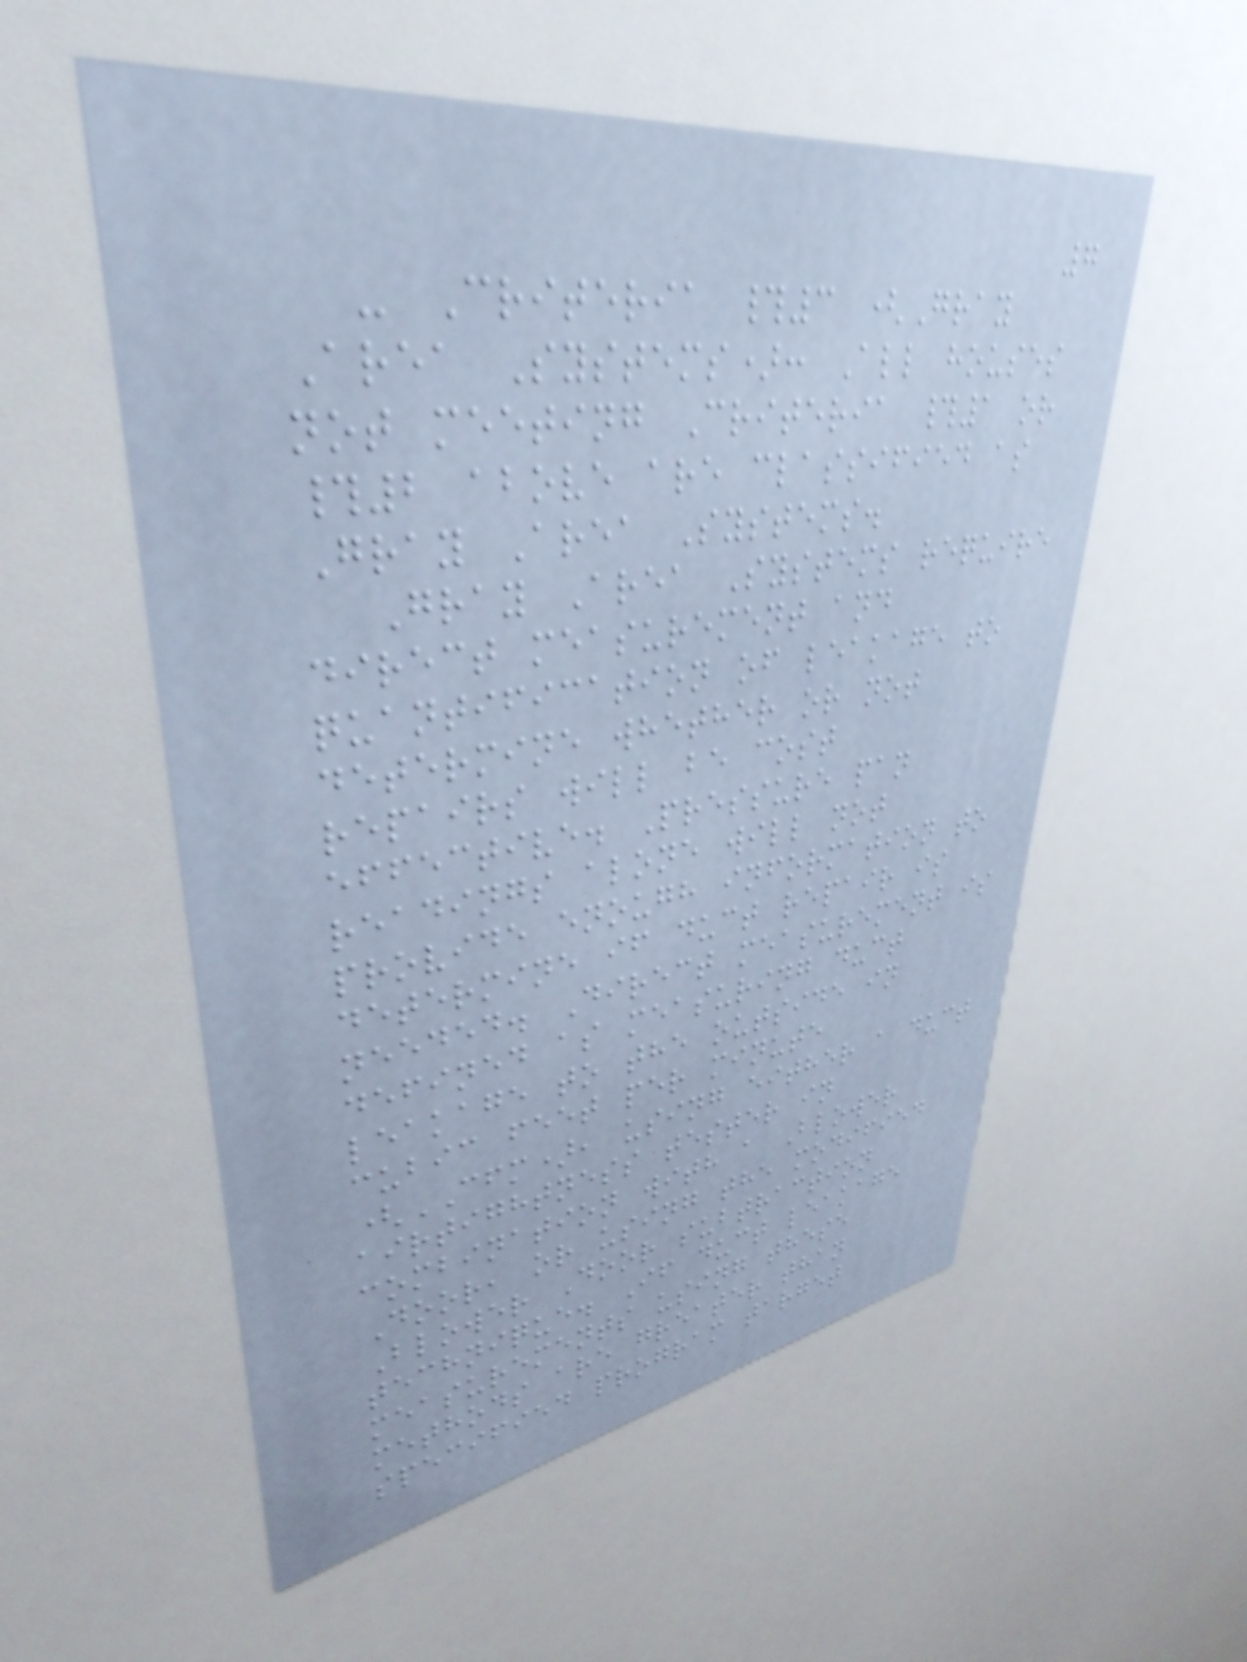7
- Criteria #3 (Gray
Area Systems): All houses
not meeting Criteria #1 or
#2 above are classified as
Gray Area Systems.
Gray Area Systems require
direct measurement and
quantification of leakage to
determine whether or not
repairs will be cost
effective. Pressure pan
readings alone will not
provide enough information to
determine if duct repair is
needed. Direct measurement is
defined as measuring duct
leakage to the outside in
cubic feet per minute
(CFM), using either a duct
airtightness tester in
combination with a Blower
Door, or using the modified
Blower Door subtraction
technique. If duct leakage
measurements using these
methods are greater than
specified program target
